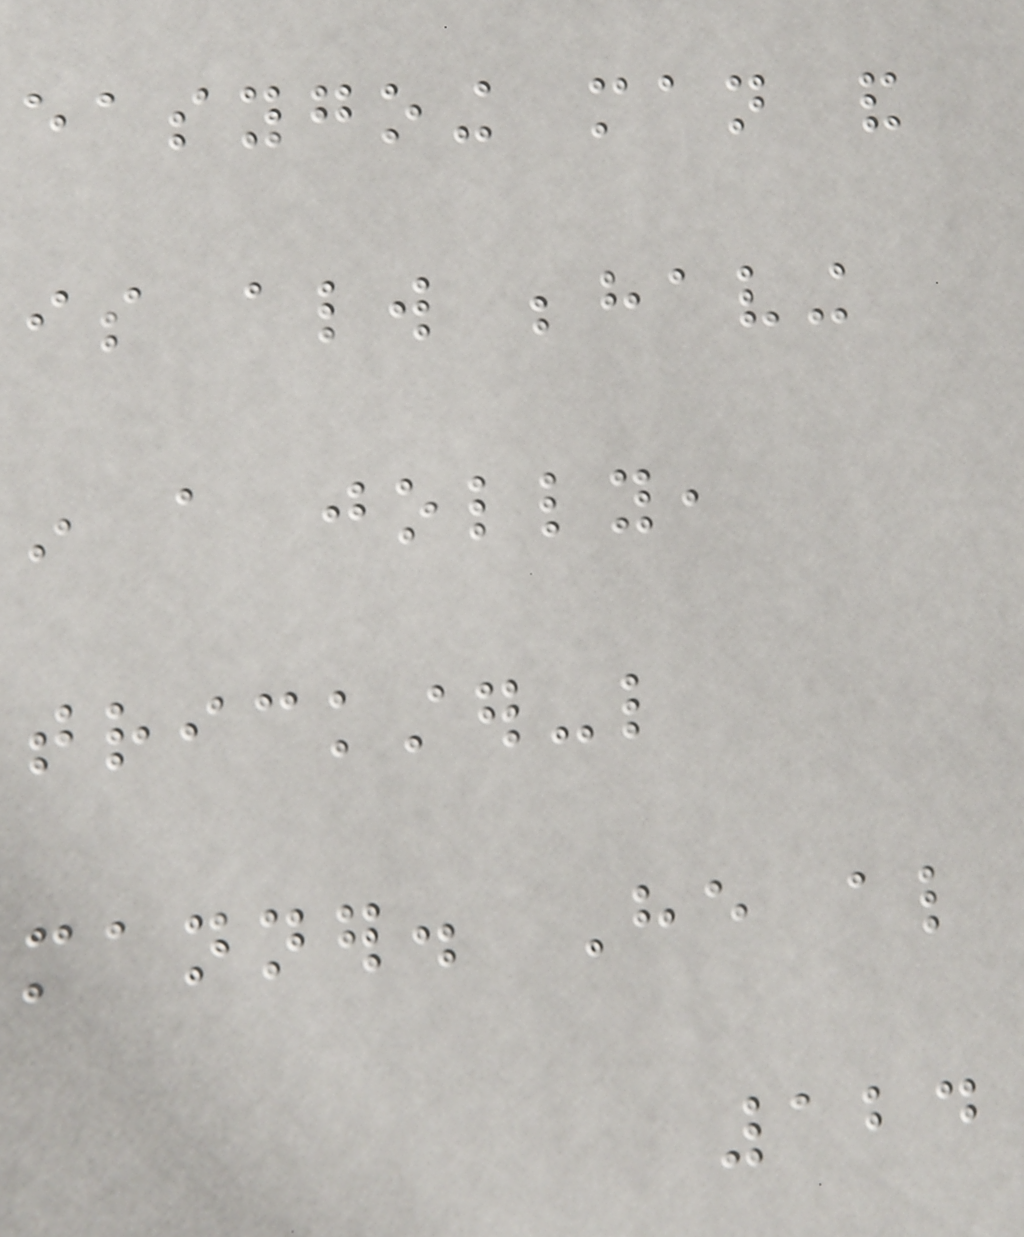easygoing man and
is always behaving
in a jolly,
trickster-like
manner. He also
124
